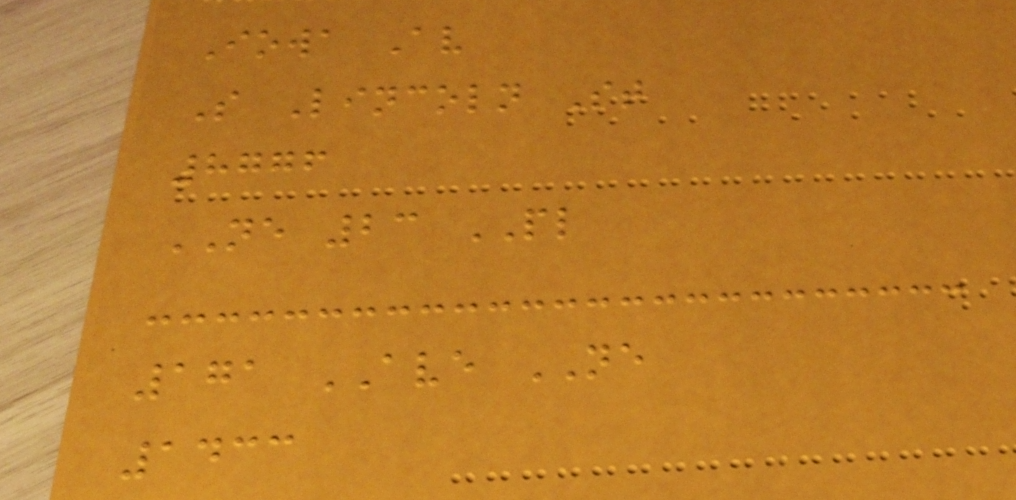Iowa Av
S Lincoln St
8776
NE 23 PL
171 AVE NE
1433
